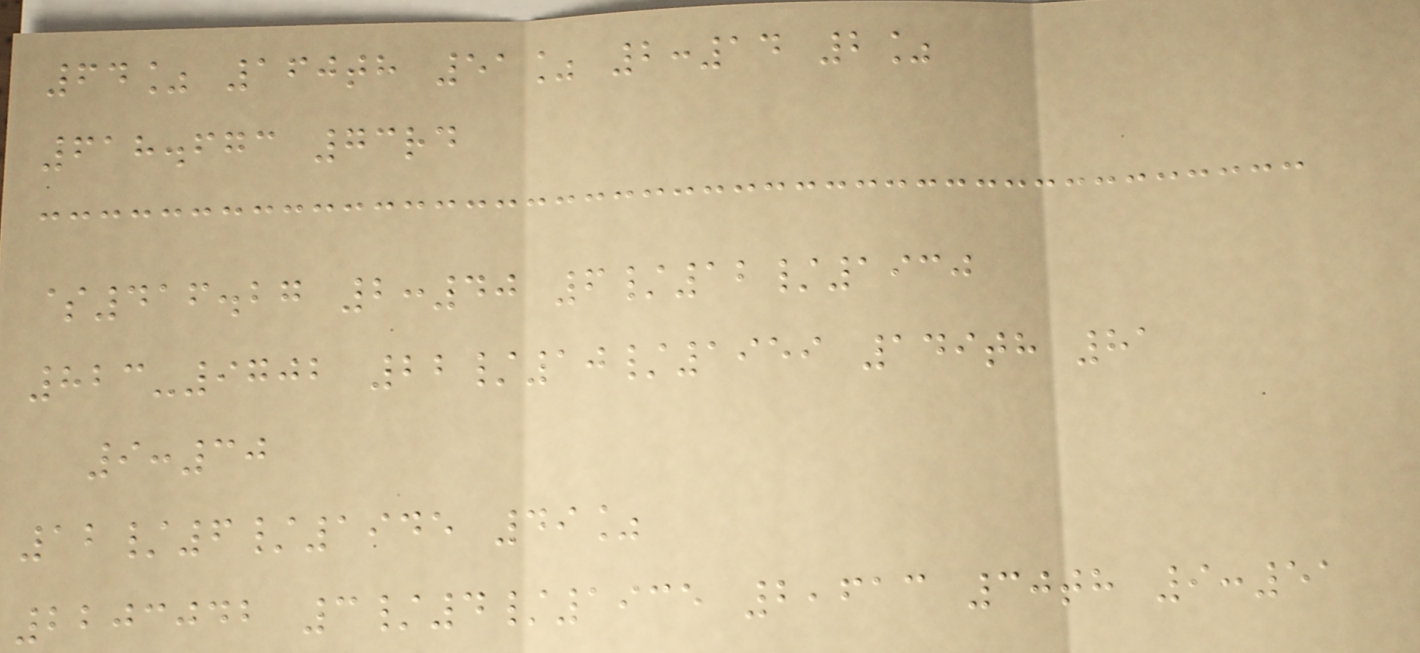64% 160th 51% 2:14 2%
618.673 73rd
$416.27 2:40 6/12/1930
823-9702 22/10/1959 149th 81
9:30
12/6/1945 49%
2203042 3/4/1935 2,613 30th 9:51
